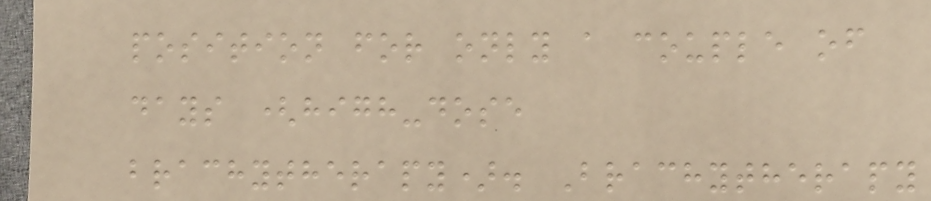position for only a couple of
days (high-dose
brachytherapy). Brachytherapy
